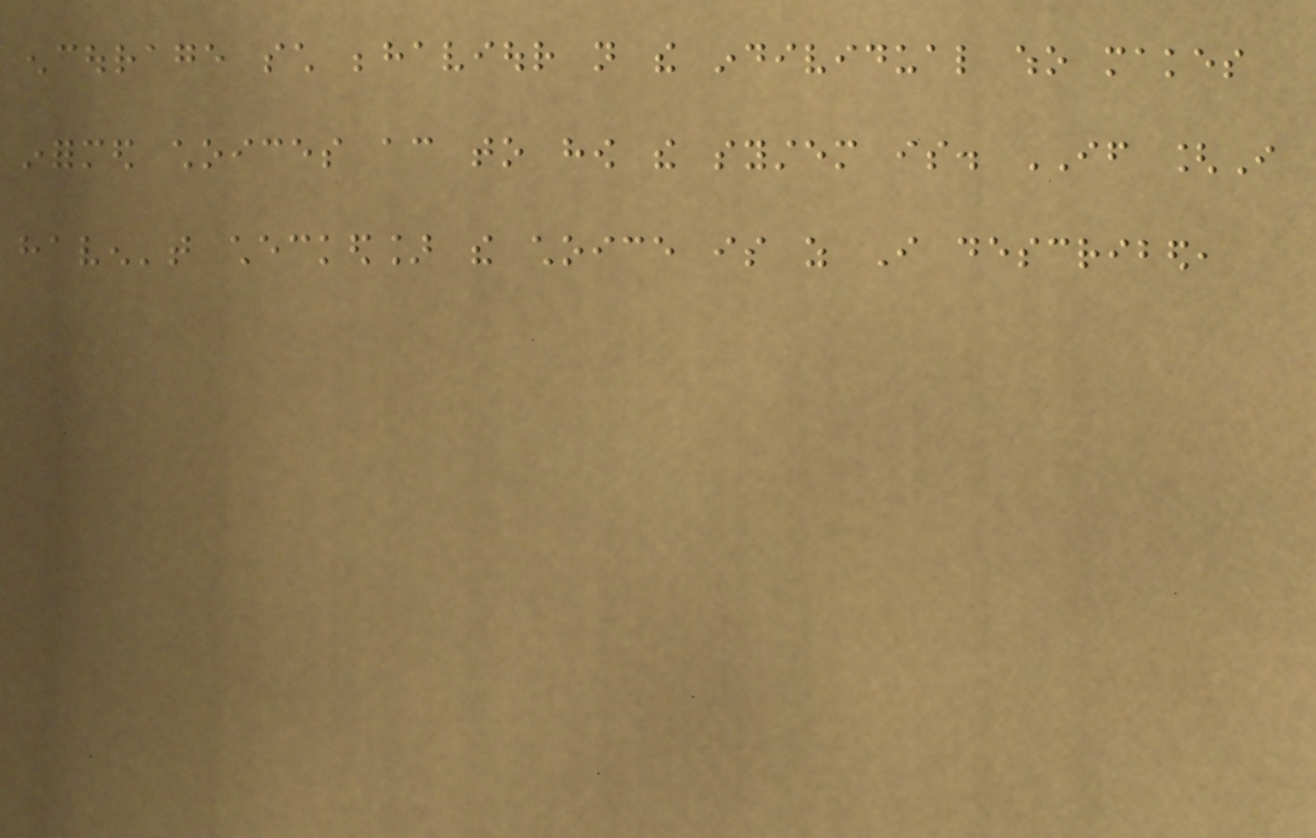encourage such behaviour not the individual who makes
informed choices according to how the system is. IF [I
haven't checked] the choice is as I described,
